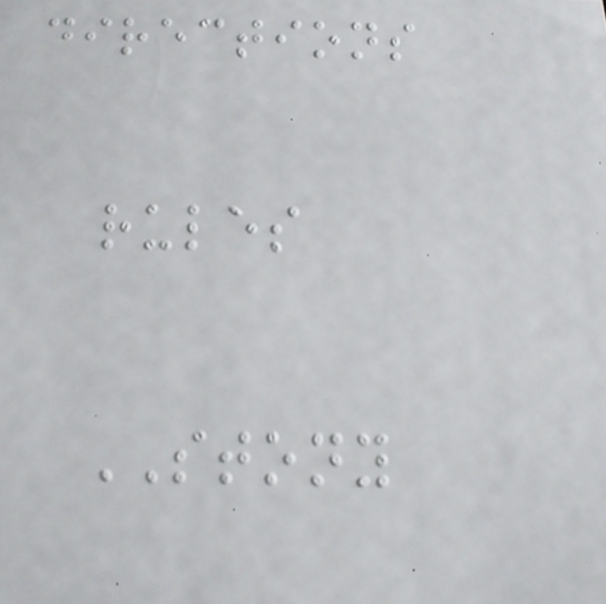directions
rules
STONY
